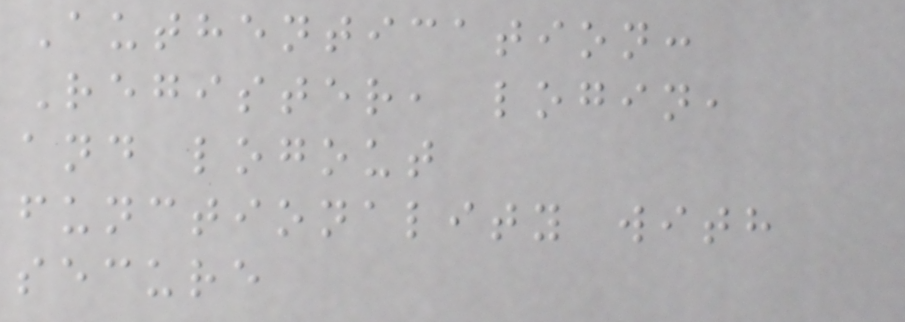Authentication:
Register, login,
and logout
functionality with
secure
